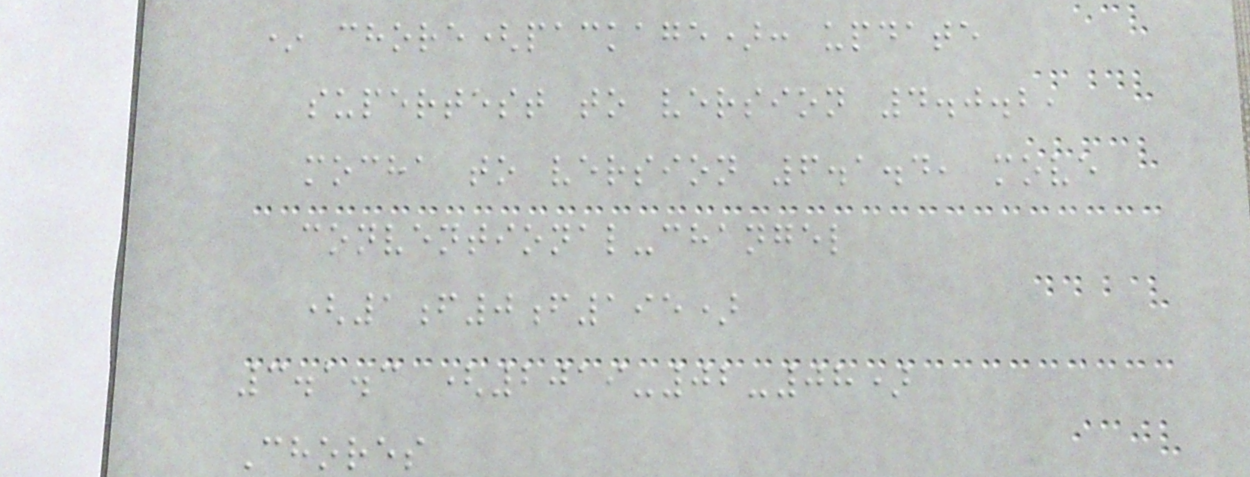* chore(package): update
supertest to version 4.0.2,
mocha to version 6.1.4, move
conventional-changel
(1f0f195)
3.1.3 (2019-02-08)
Chores
